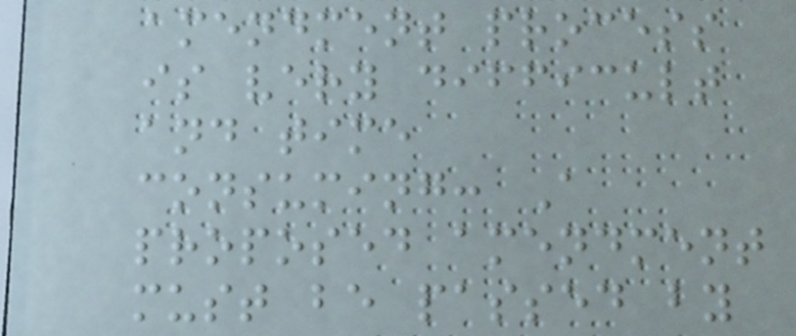amendment process
is very difficult
and time
consuming: A
proposed amendment
must be passed by
